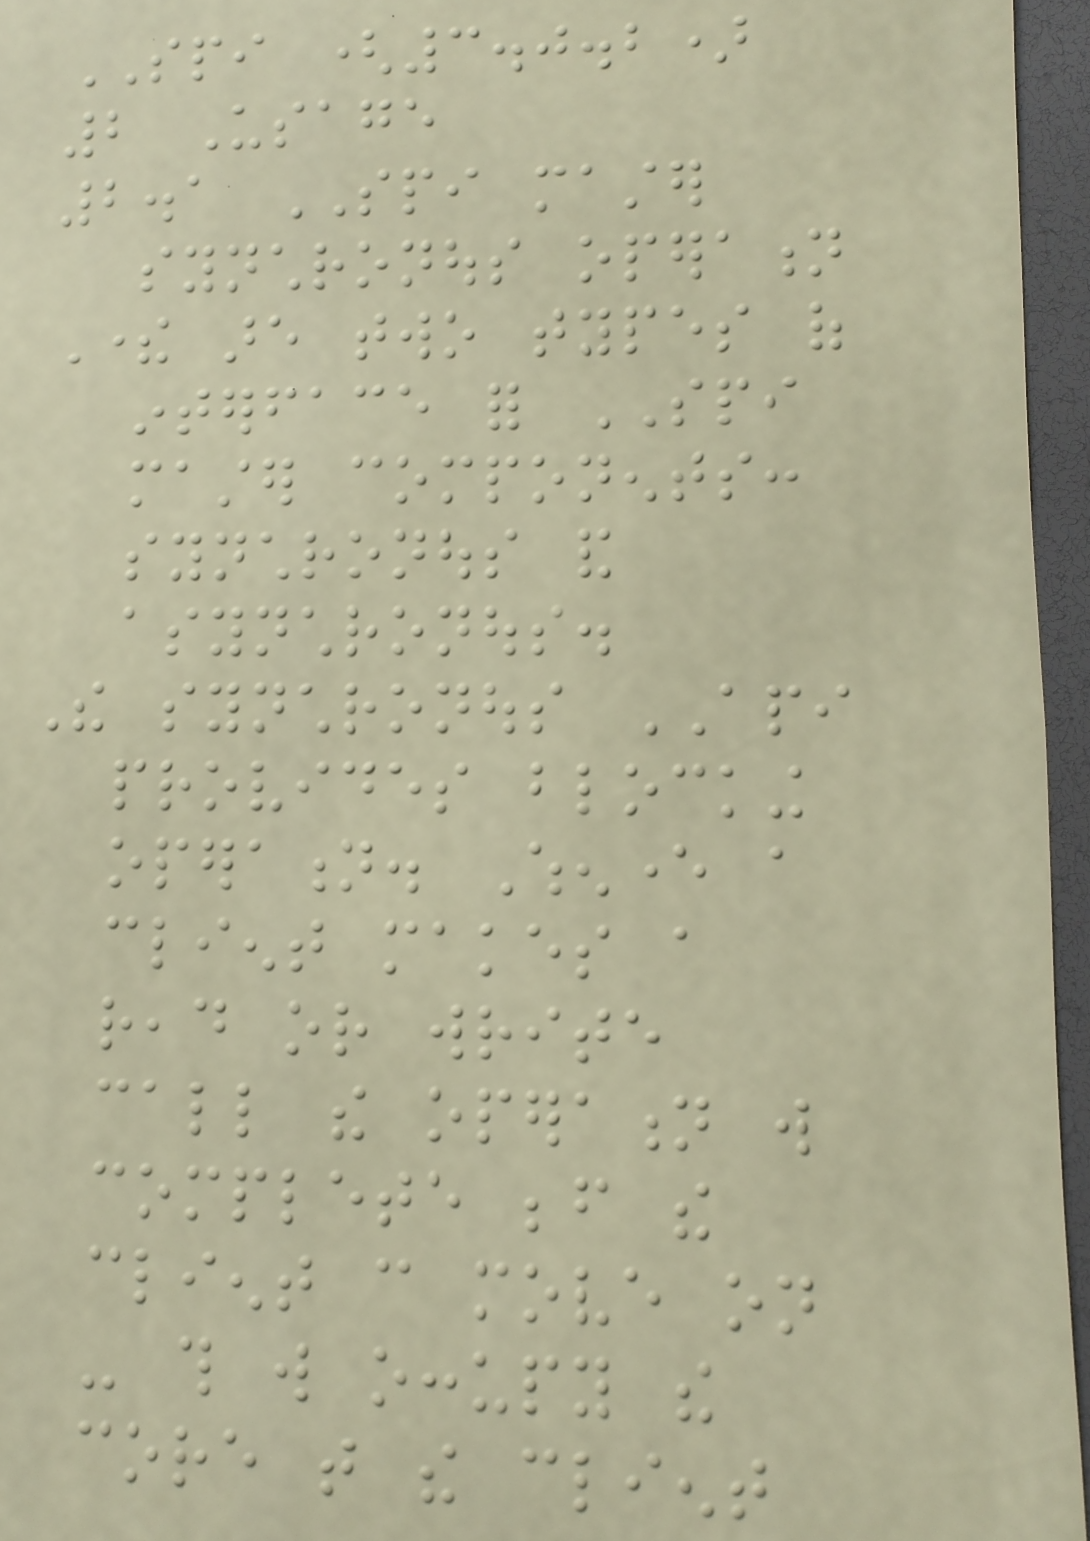SPI (3.0.2)
2 Usage
2.1 SPI master
synchronous operation
There are two types of
interface for SPI
master components:
synchronous and
asynchronous.
The synchronous API
provides blocking
operation. Whenever a
client makes a
read or write
call the operation will
complete before the
client can move on
- this will occupy the
core that the client
